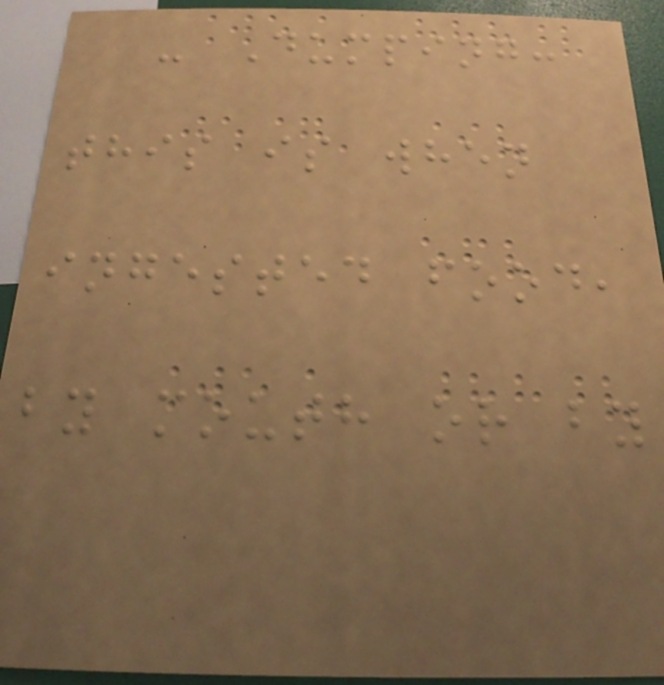- Dumping:
this is when
ingested food,
by mouth or by
